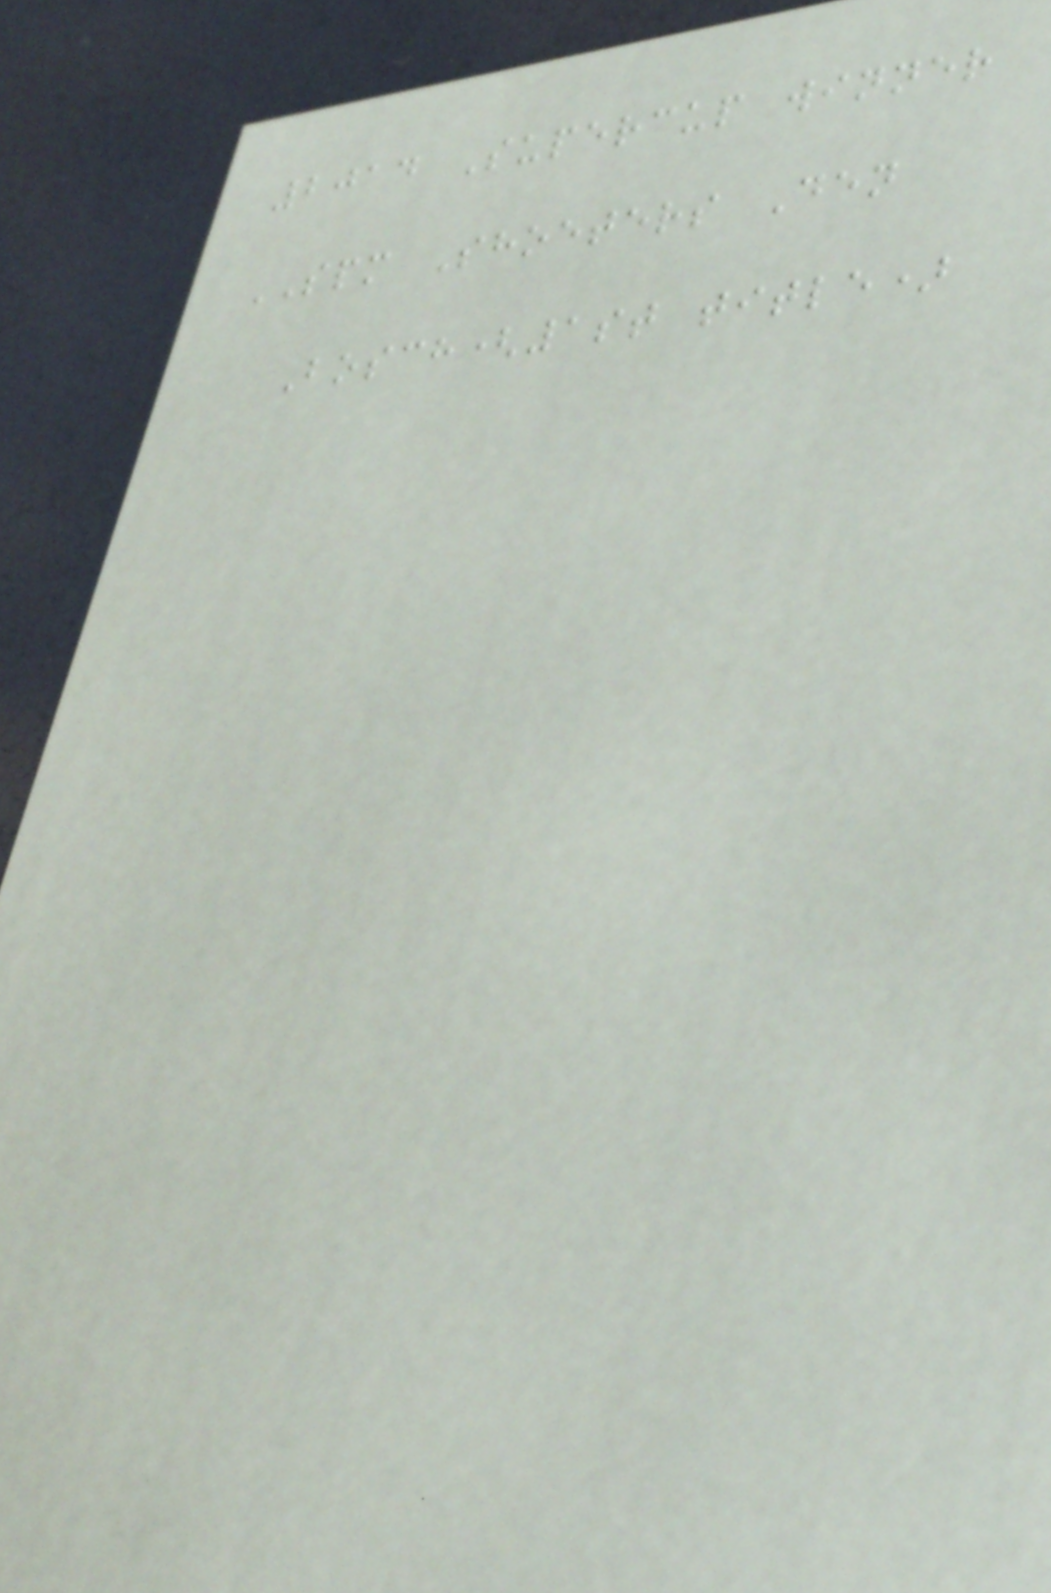2014 Supercup winner
SPM Shoeters Den
Bosch(1st title)
